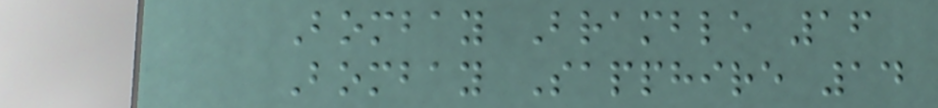Bombay Bramble 16
Bombay Sapphire 14
